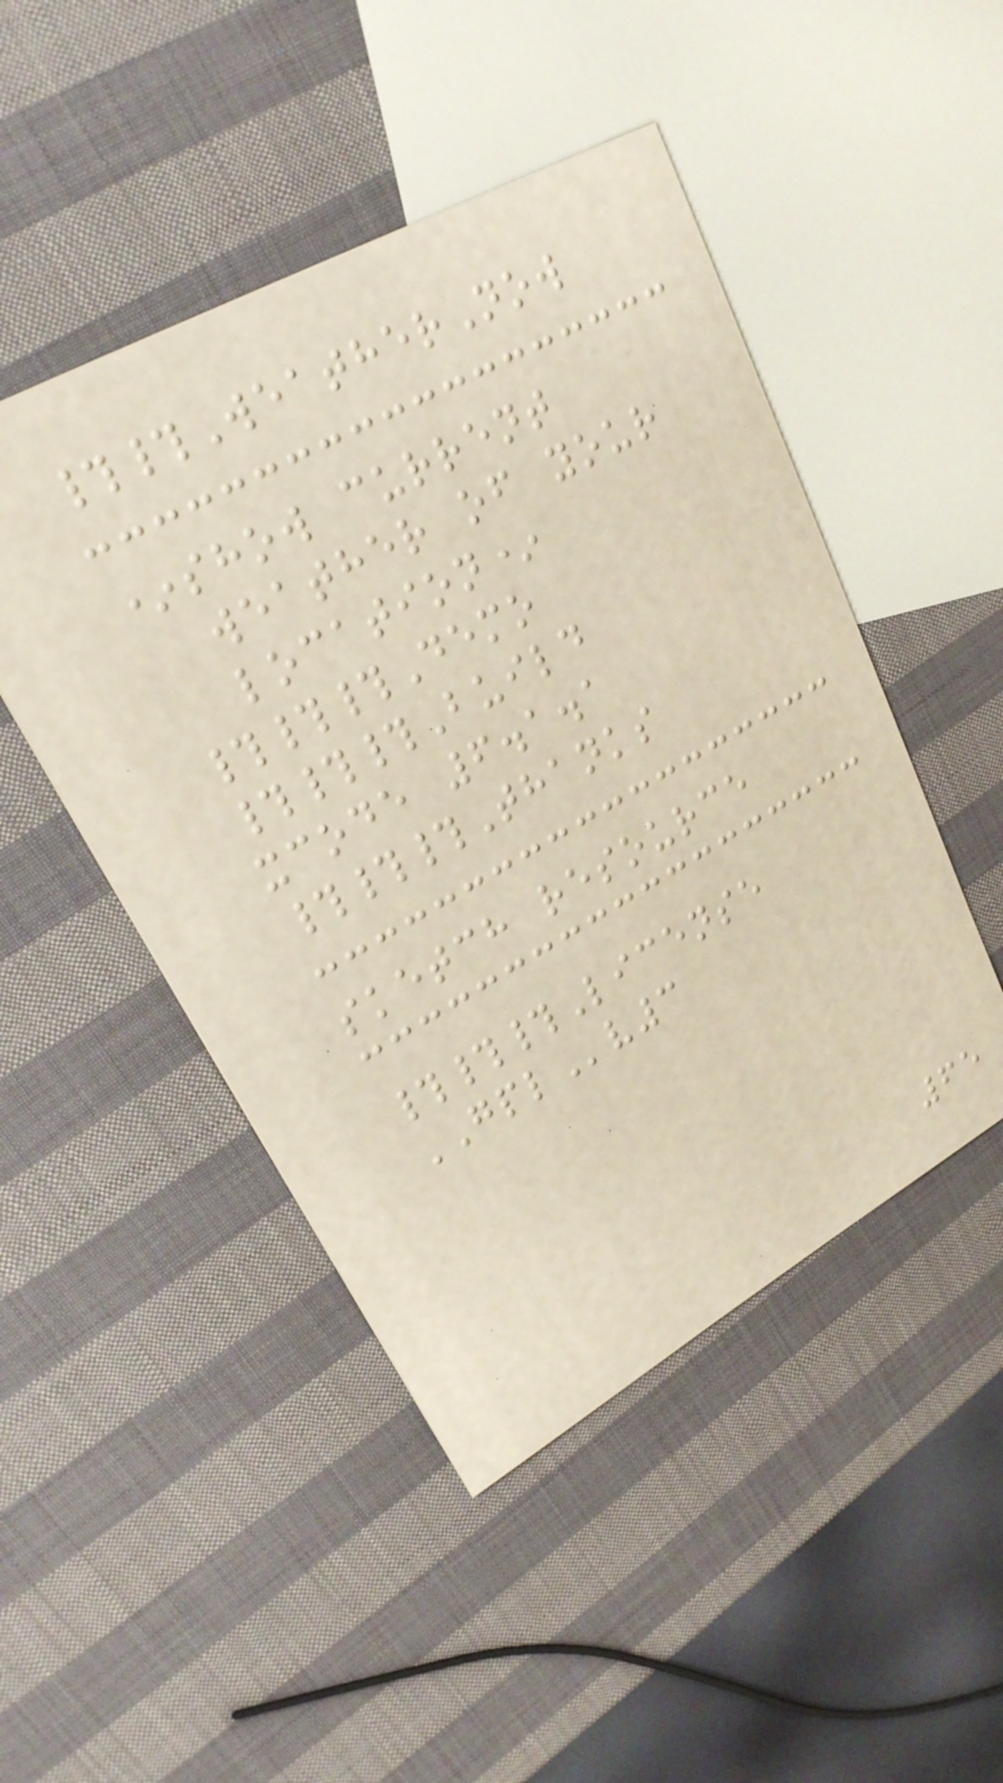##WeatherNow
*show current
weather of your
location*
###Demo
###Build
xcode 6.1.1
###Thanks
sketch resource
###License
GPLv3
65
